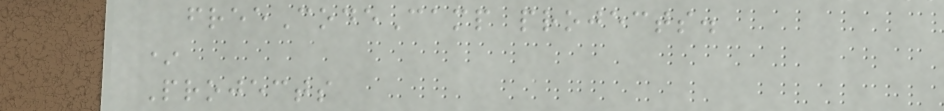freeCodeCamp projects.
*
Projects
